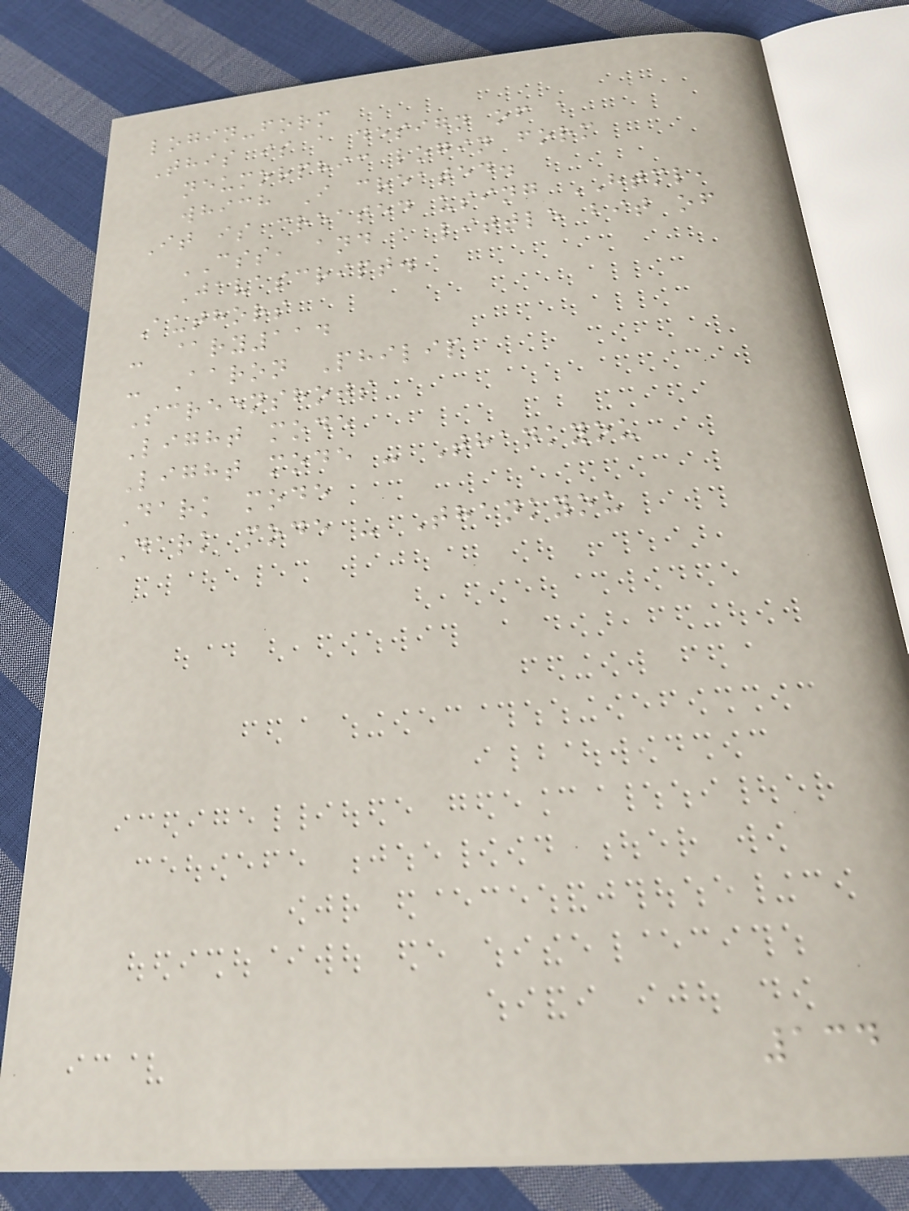login-form
This is a design of a
neumorphic login form
which I created.
It is created using HTML,
CSS, and a little bit of
Javascript.
Authors
- @ry114
- Aaron Philip
Screenshots
Light mode
Light mode - Thankyou
Dark mode
Dark mode - Thankyou
134
